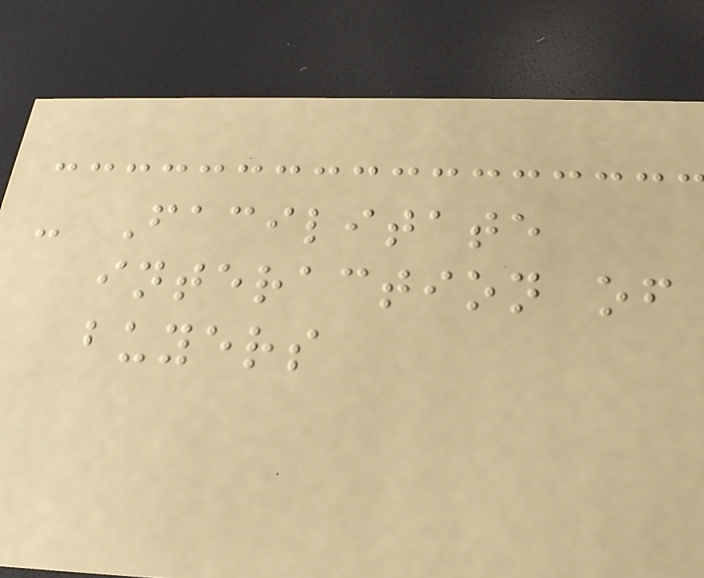- Facilitate
interaction of
buyers
